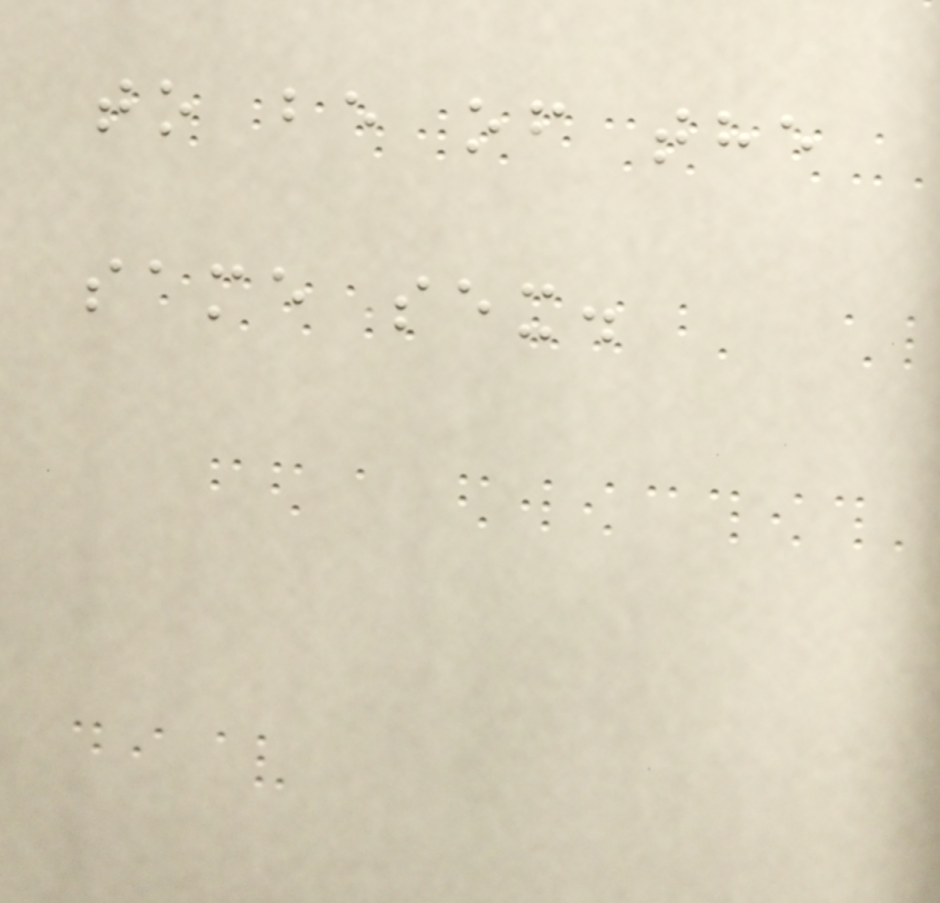to be of the
same sex.
